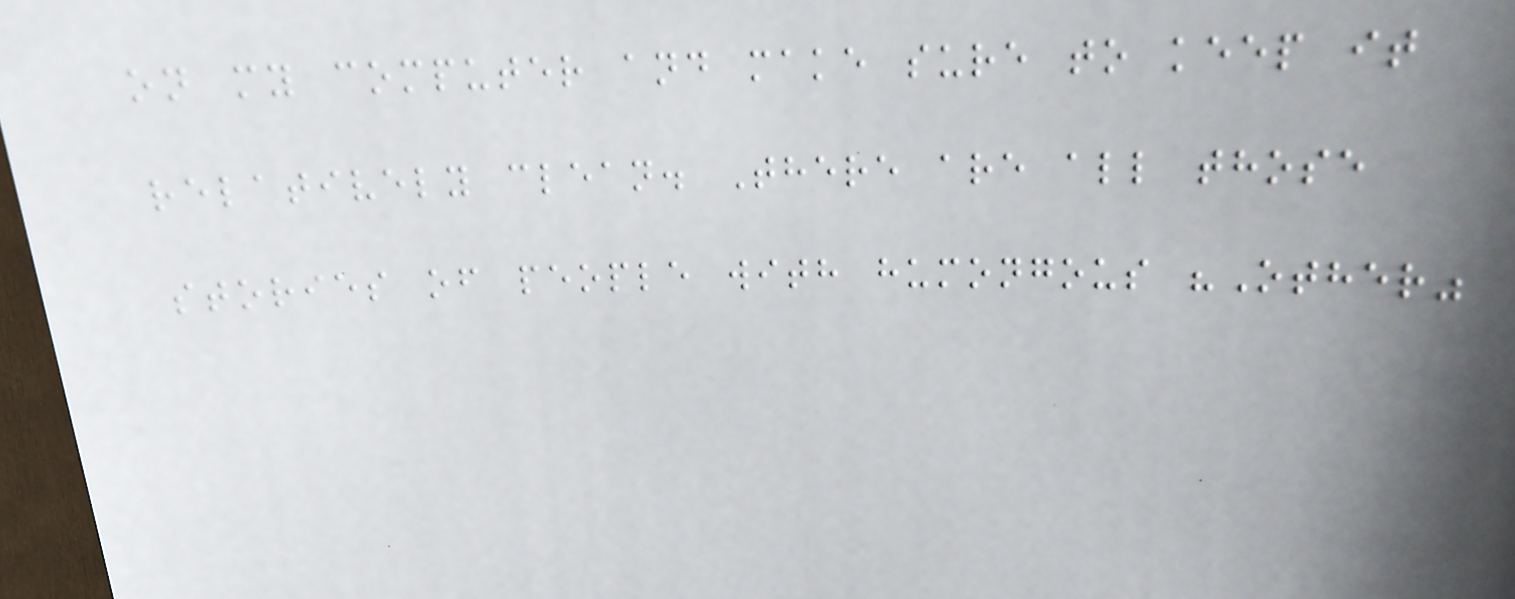on my computer and make sure to keep it
relatively clean. There are all those
stories of people with humongous "Other"
